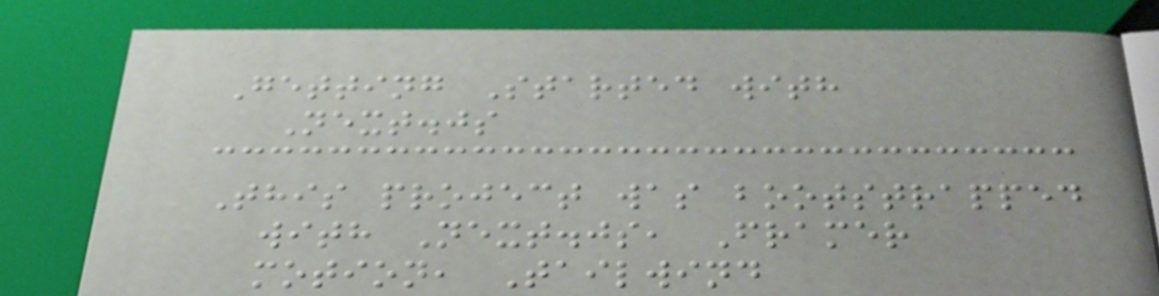Getting Started with
Next.js
This project was bootstrapped
with Next.js, Framer
motion, Tailwind
